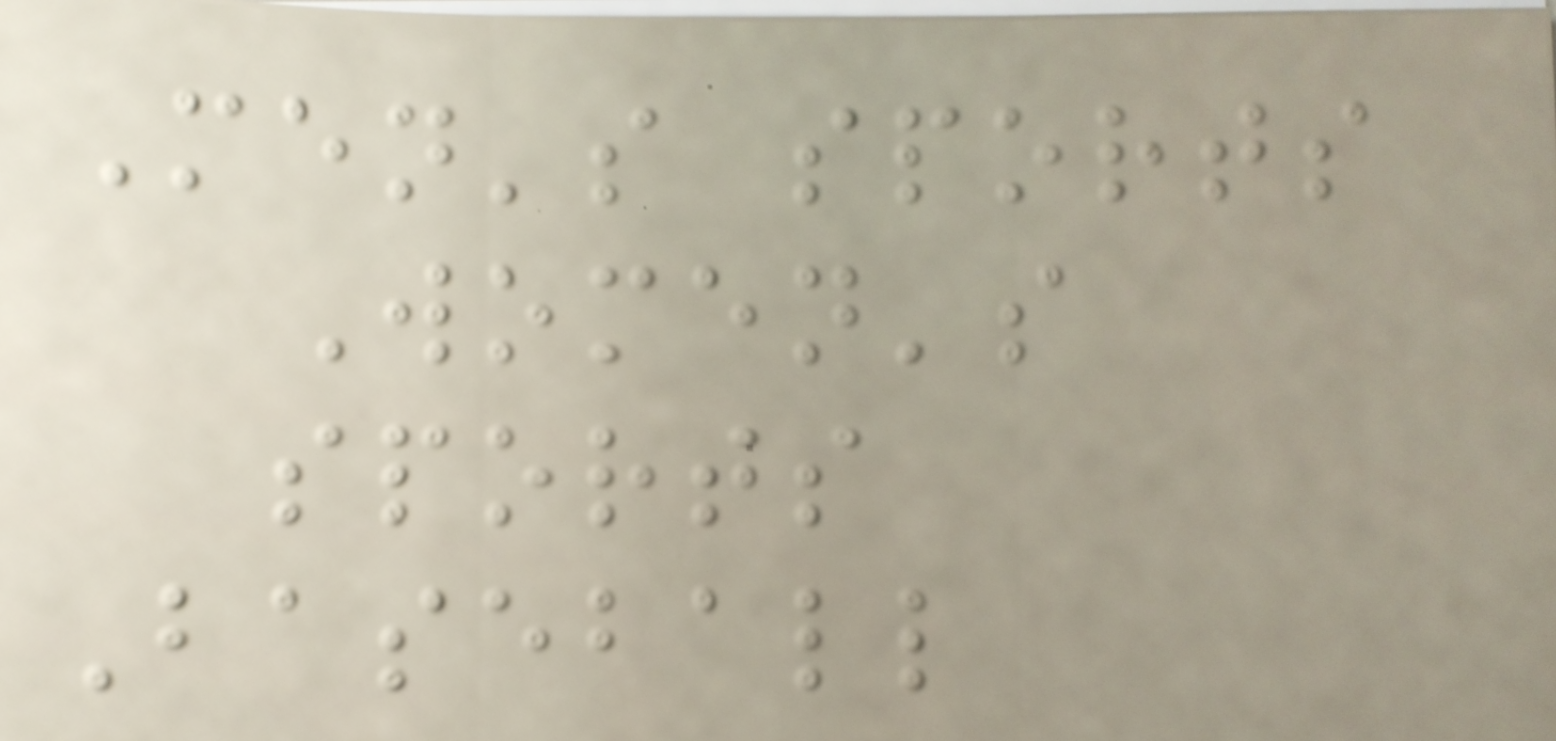Men's sports
Women's
sports
Baseball
